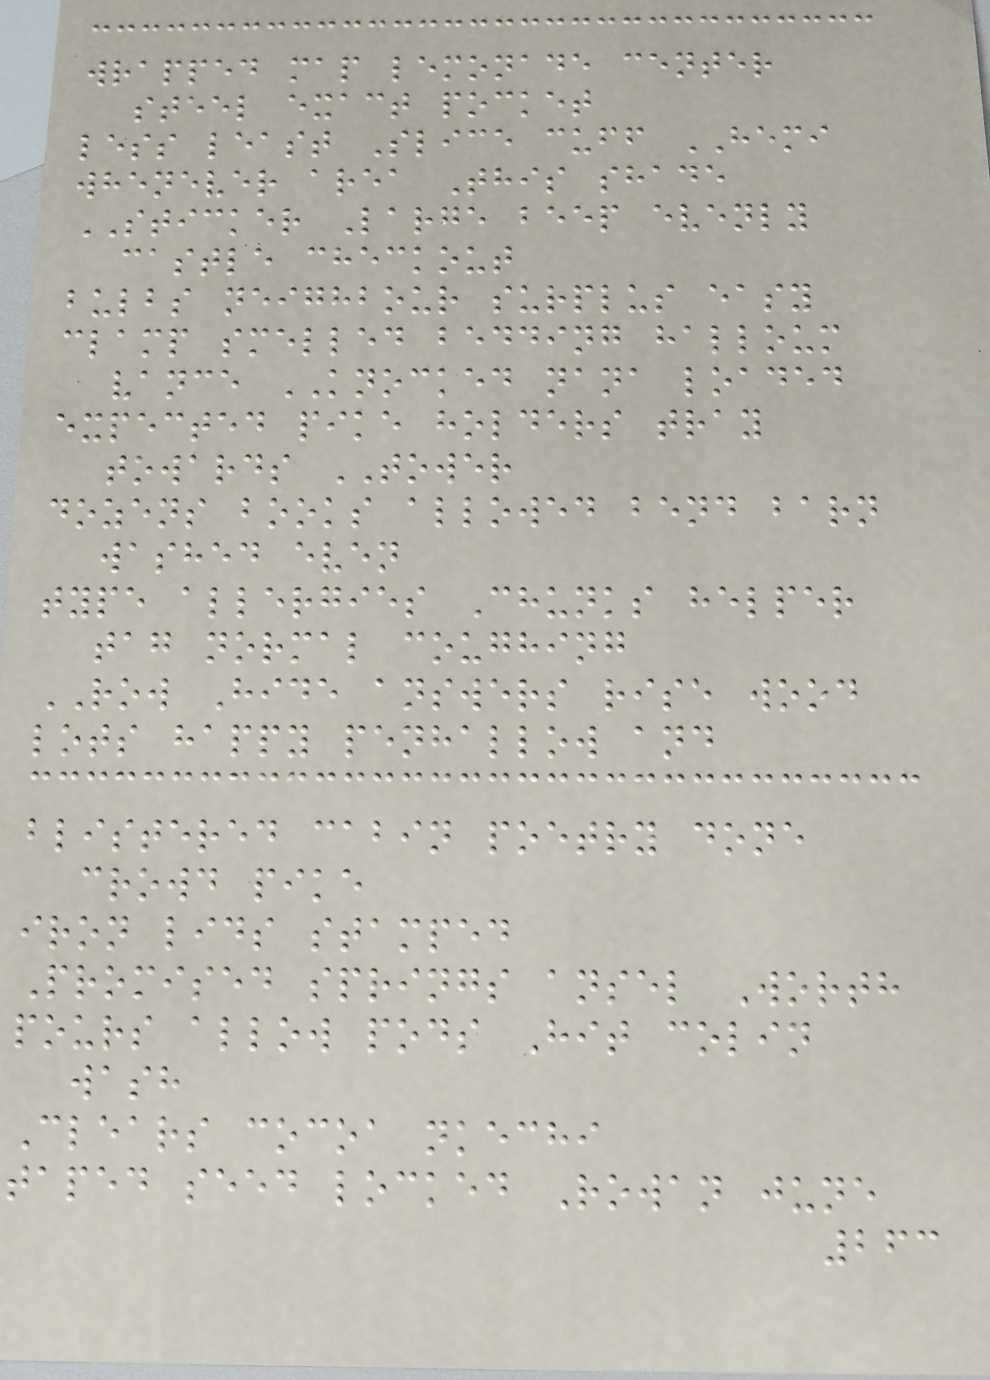wrapped map lemonade center
steel exact pocket
less least Slice cuff HEMI
whenever area This shade
STICKER Large beep evenly
castle checkout
bulbs neighbour surplus easy
clamp smelled bedding halloum
vance KNOCKED nana loaded
expected pike holders tray
towards TOWER
dozens books allowed bend barn
washed even
type allergies Chunks helper
tag normal coughing
ROW Hide answers rise wood
lots happy penhallow and
blistered cabin poetry done
crowd pike
iron lids stamped
Promised springs ansel Worth
pours allow pods Hit colin
wash
Clears cocoa nkechi
taped seed locked Rowan june
263
